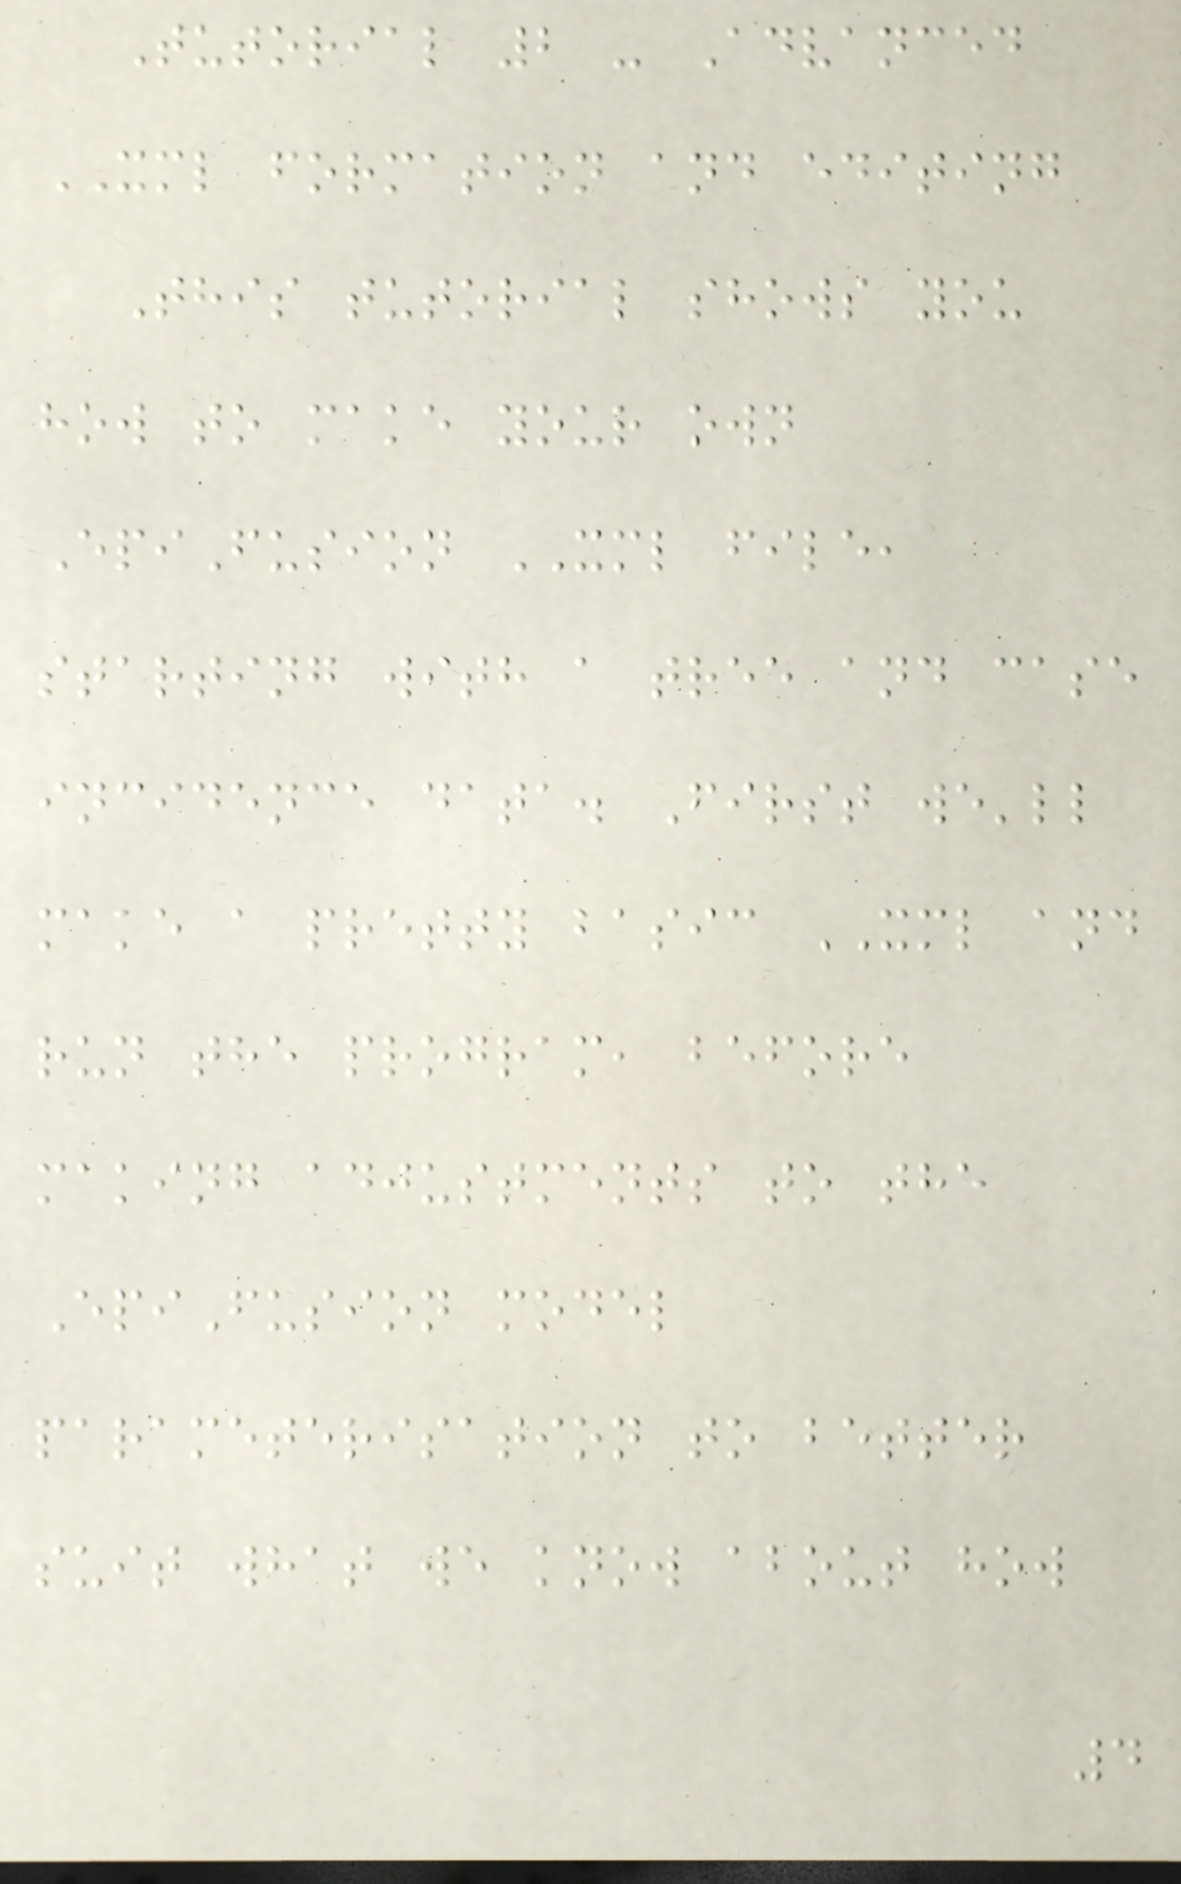Tutorial 2 - Advanced
XML formation and editing
This tutorial shows you
how to make your own
EpiFusion XML file,
starting with a tree and case
incidence data. First we'll
make a pretty basic XML and
run the program, before
making adjustments to the
EpiFusion model
parameterisation to better
suit what we know about how
4
